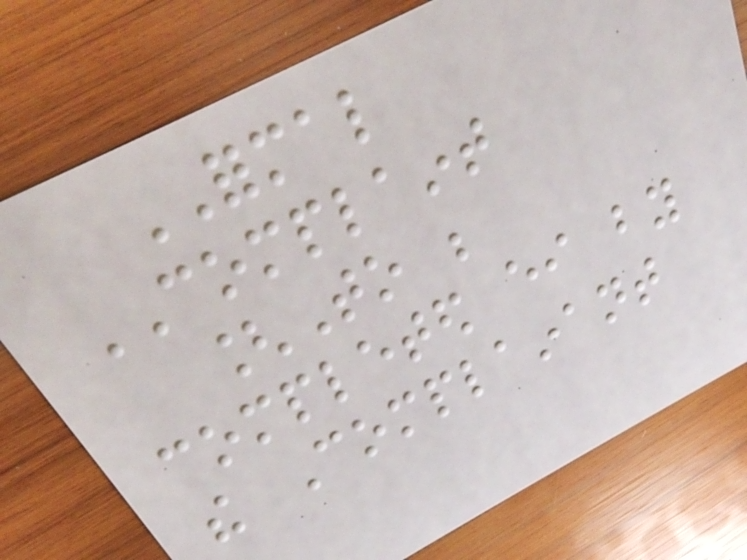FORMAL
COMPLAINT
[To be
completed either by
the Complainant
